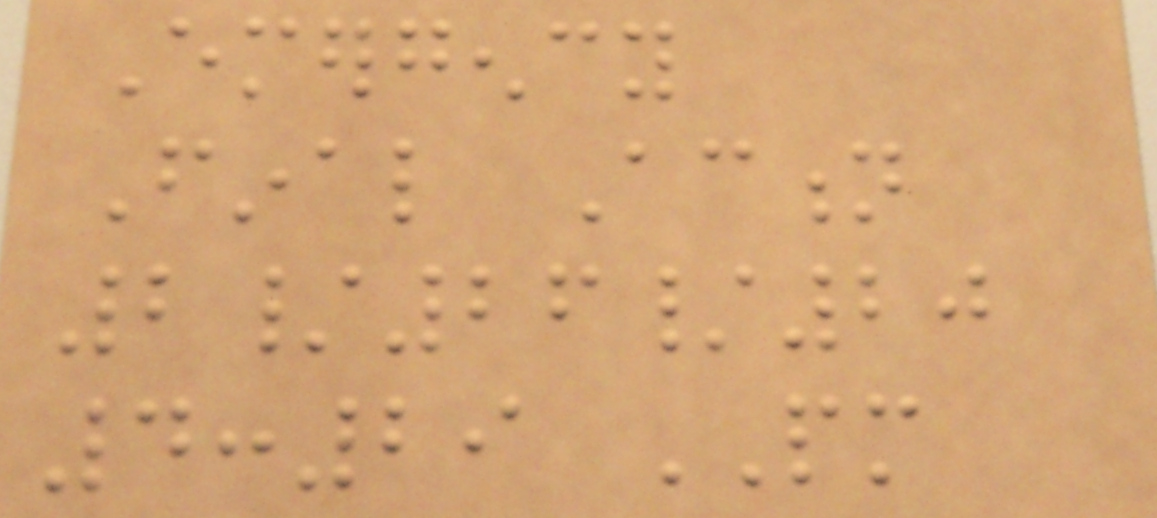Emergency
Final Action
2/26/20
4:29 PM
